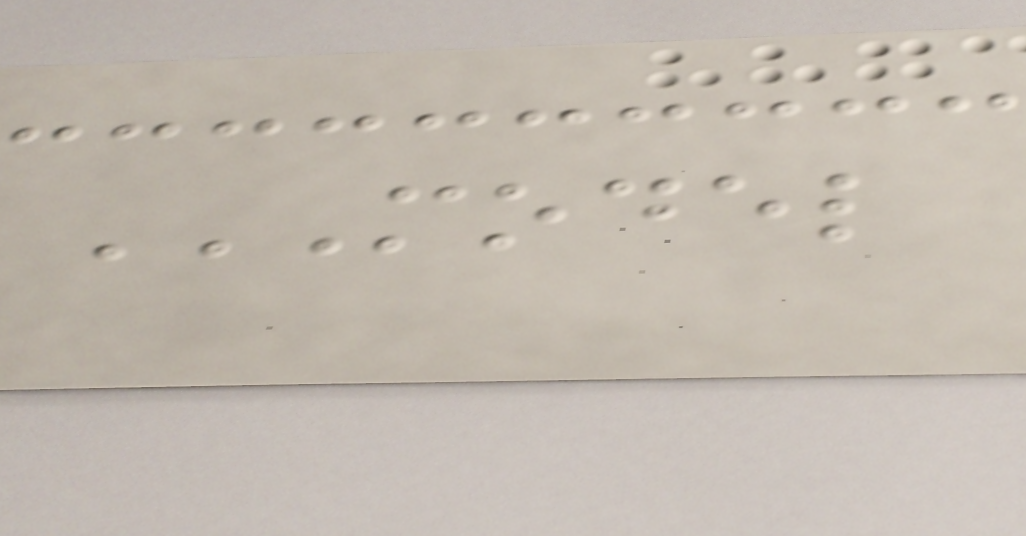MODEL
